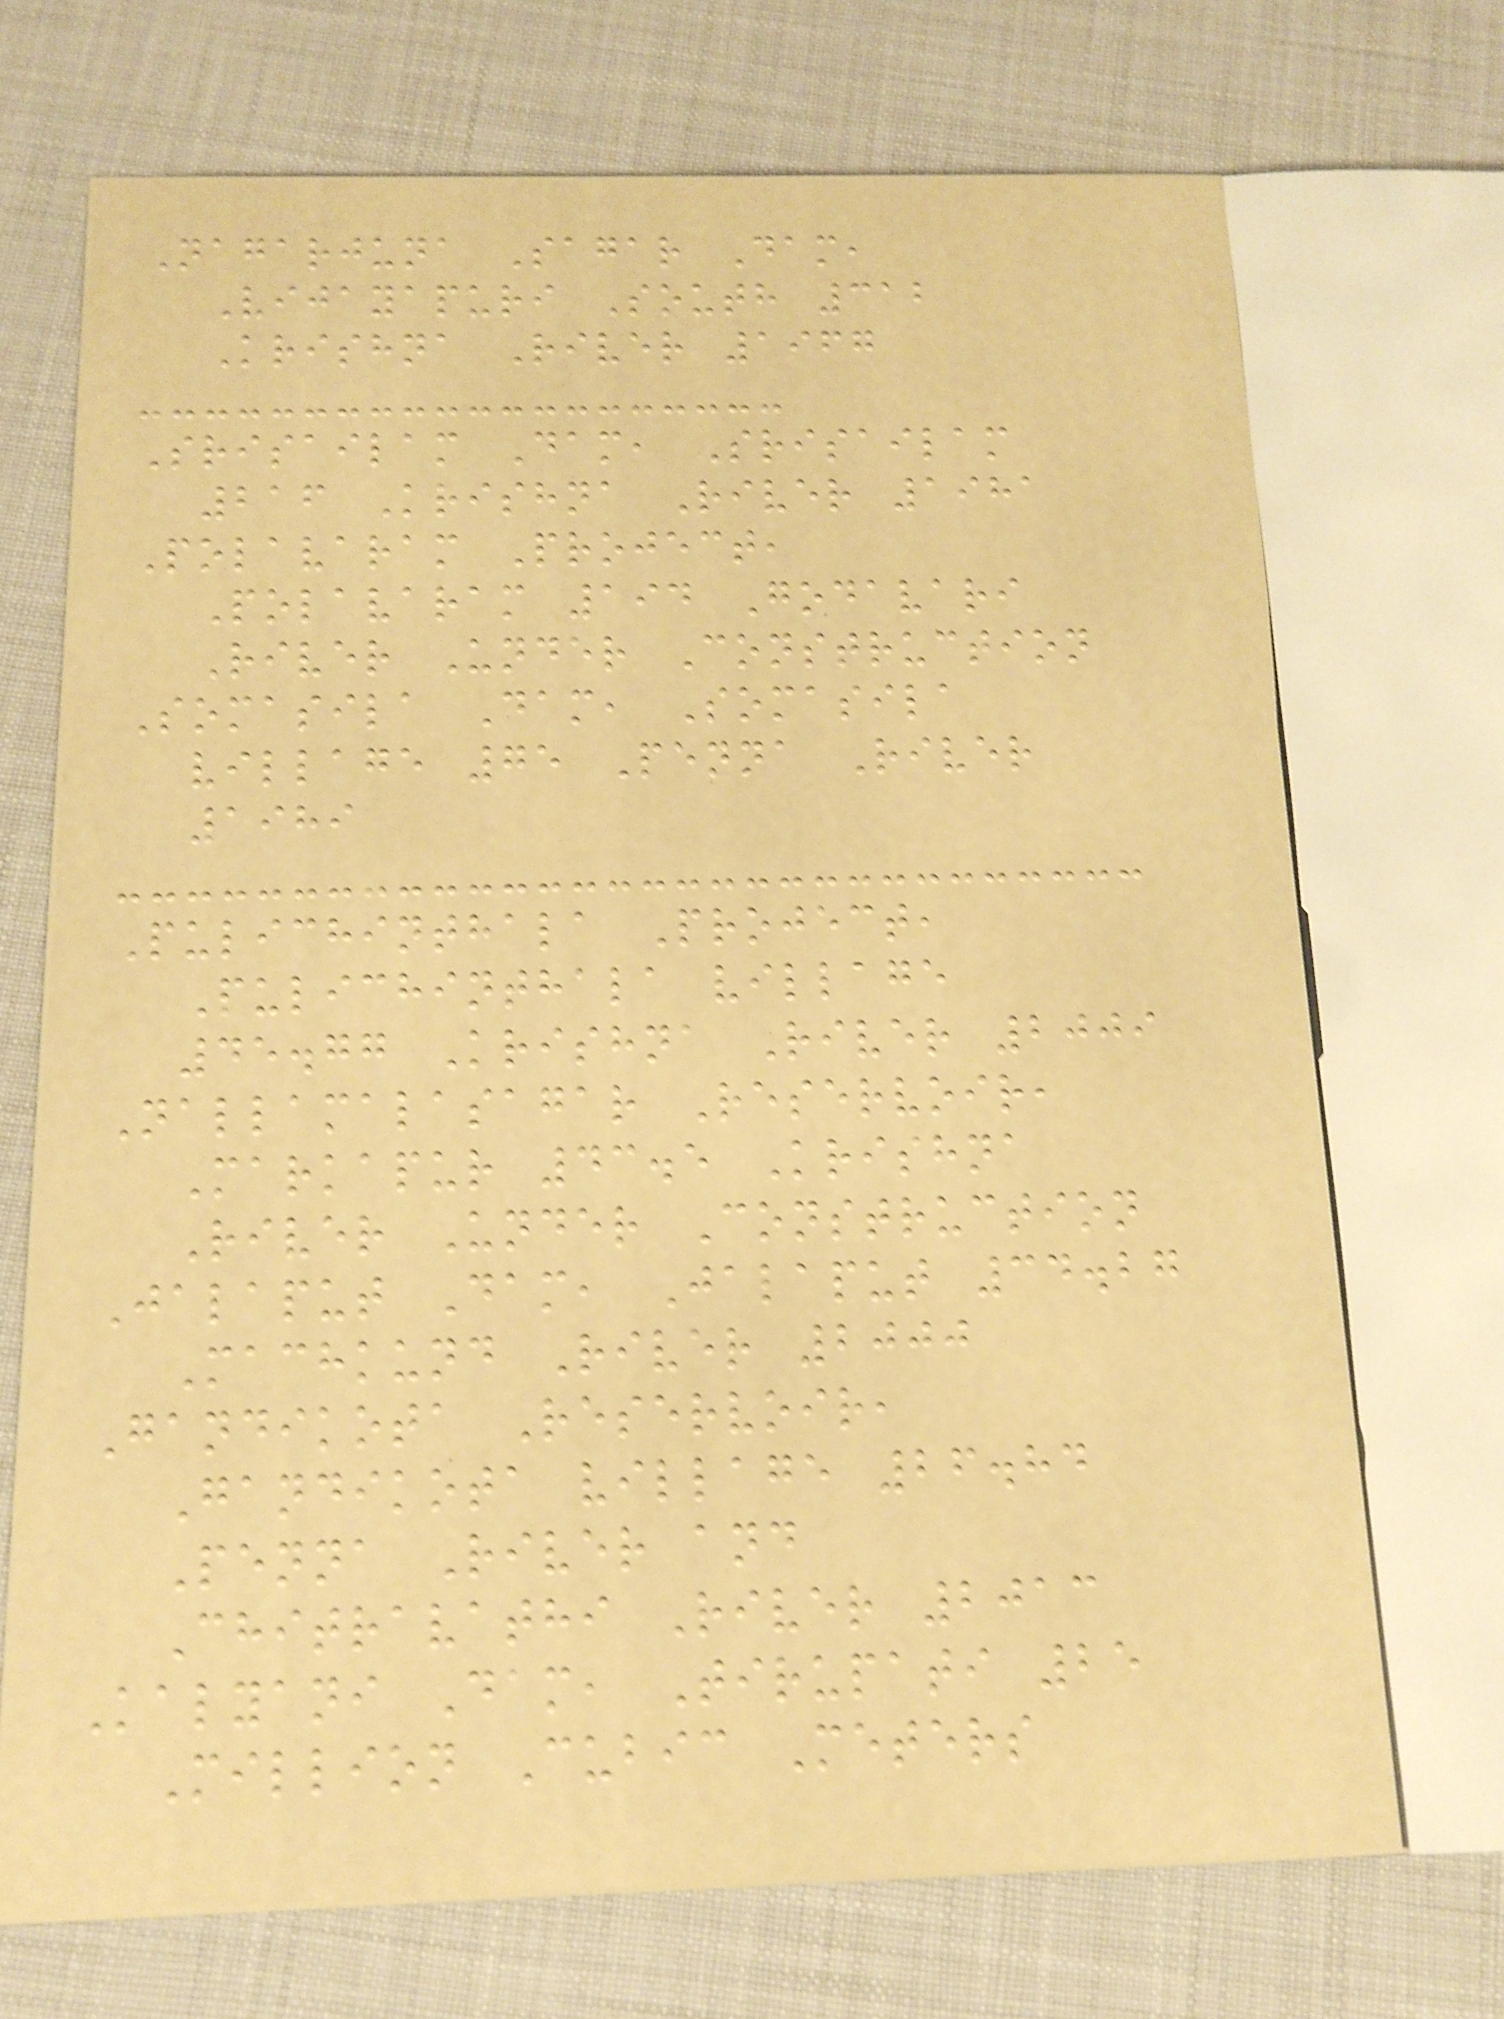Nagarjuna Sagar Dam,
Vijayapuri South 312
Krishna River 1967
Srisailam Dam, Srisailam
216 Krishna River 1981
Polavaram Project,
Polavaram 194 Godavari
River Under Construction
Somasila Dam, Somasila
village 75 Penna River
1989
Pulichinthala Project,
Pulichinthala village
45.77 Krishna River 2009
Nallamalasagar Reservoir,
Markapur 43.5 Krishna
River Under Construction
Jalaput Dam, Jalaput 34.27
Machkund River 2000
Gandikota Reservoir,
Gandikota village 26.84
Penna River and
Chitravathi River 2013
Kalyani Dam, Tirupati 25
Million Cubic Meters
